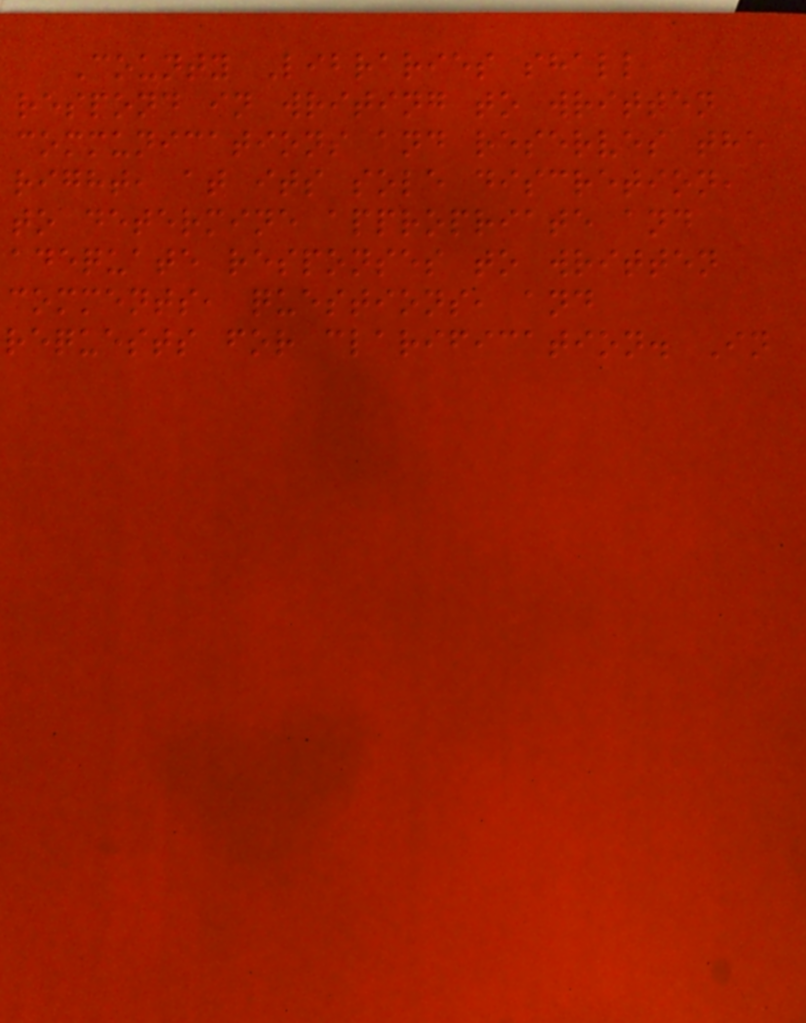County Libraries shall
respond in writing to written
communications and reserves the
right, at its sole discretion,
to determine appropriate and
adequate responses to written
comments, questions, and
requests for clarification. In
